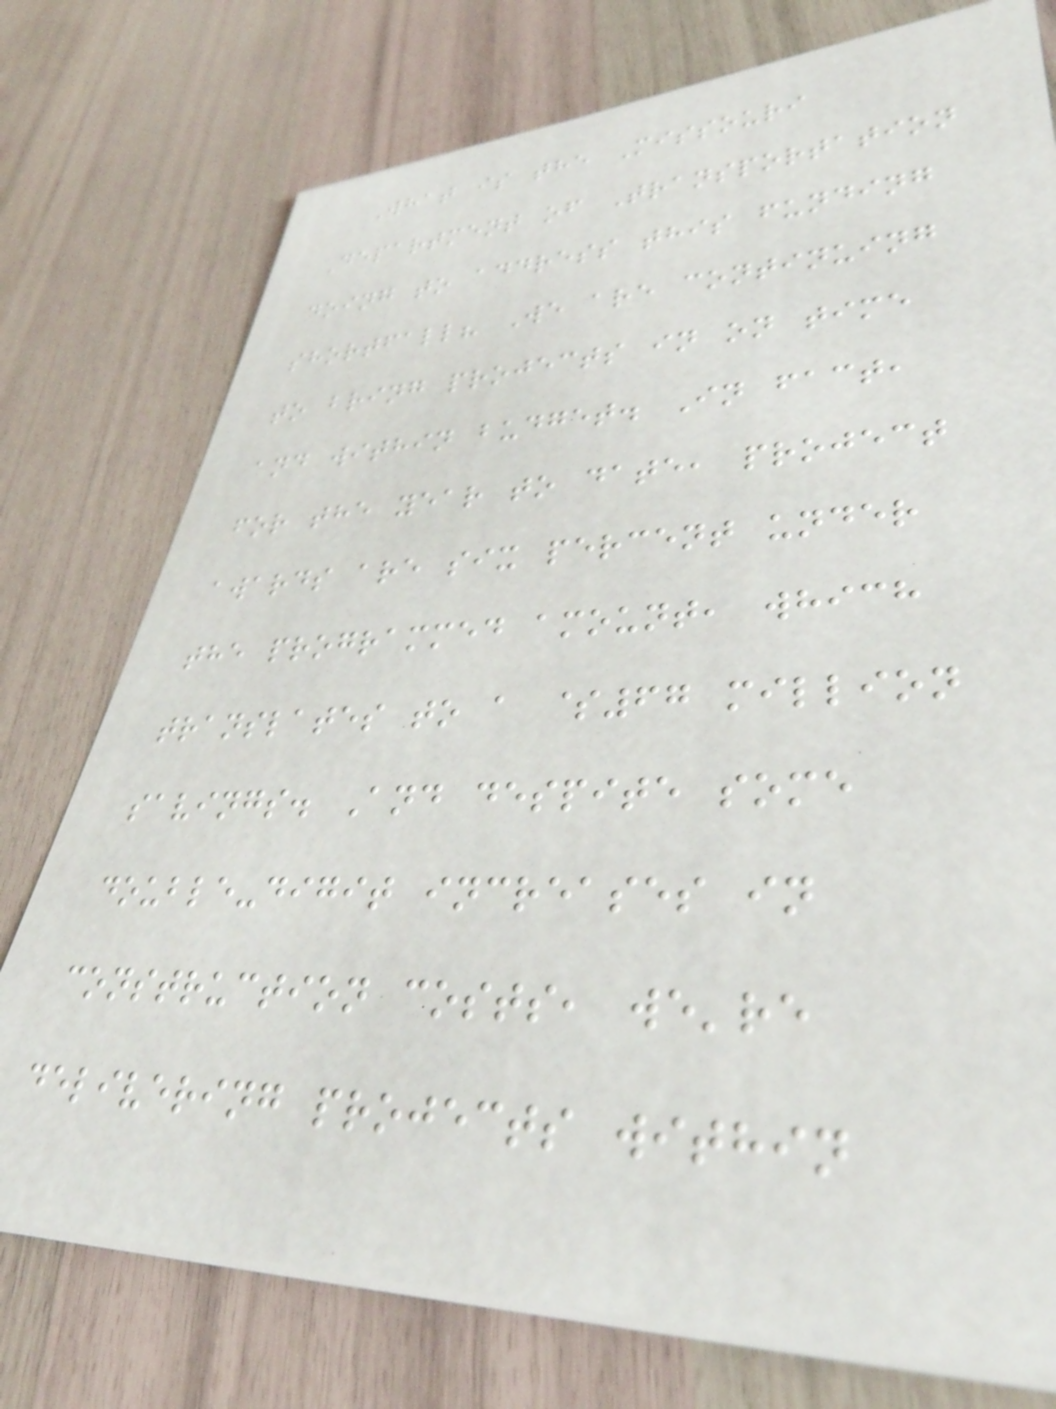What is the Missouri
Department of Transportation
doing to address this funding
shortfall? We are continuing
to bring projects in on time
and within budget. In fact,
for the year to date, project
awards are six percent under
the programmed amount, which
translates to a $67 million
savings. And despite some
double-digit increases in
construction costs, we're
delivering projects within
